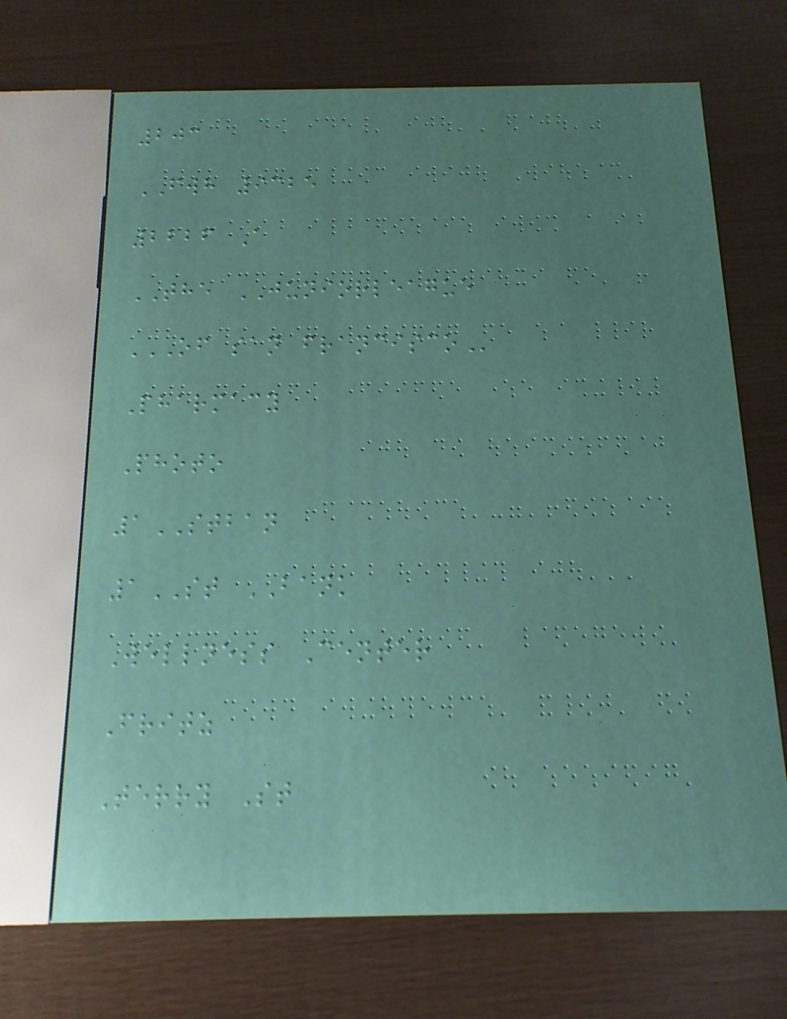203
FWH 9325
2226 A
THE JUNIORLEAGUE
OF SAN FRANCISCO
Pharmacy
Photo
1STBAN
1ST BANK
Wellness Center
Fritz
Terry St
